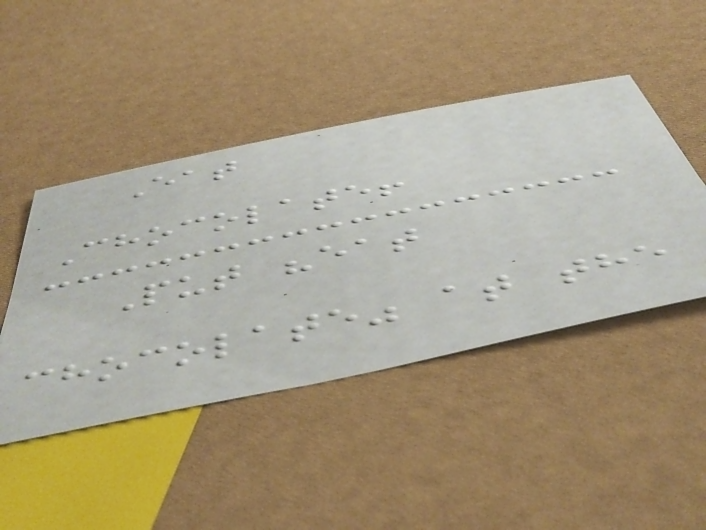Eat
Chocolate!
Put "eat
chocolate" at the
